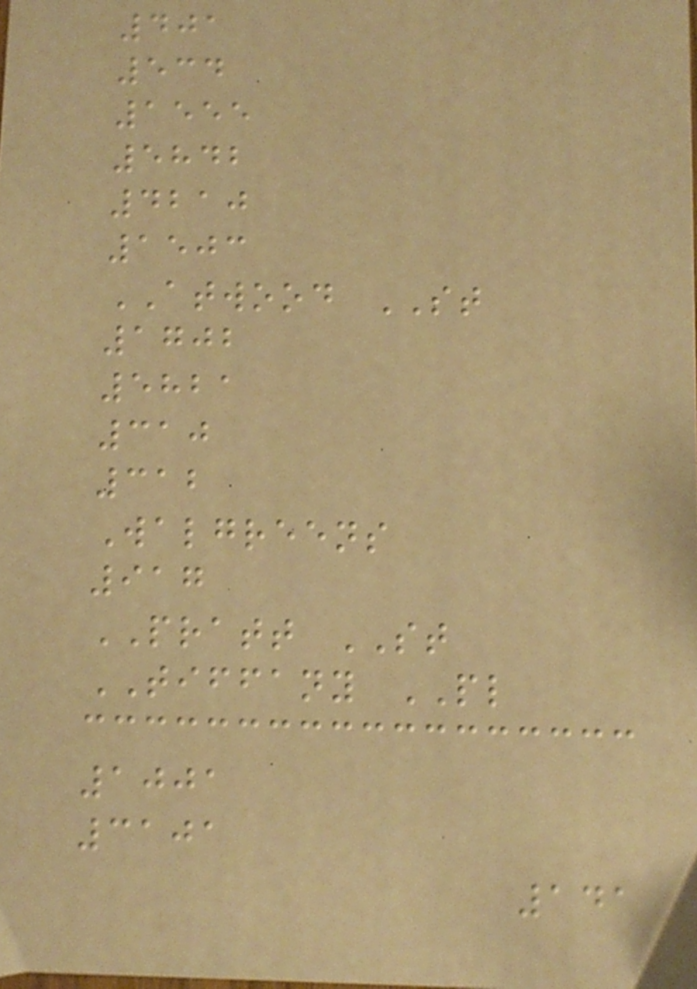401
534
1555
5842
4210
1503
ATWOOD ST
1702
5821
310
312
Walgreens
917
PRATT ST
TIFFANY PL
1001
3101
141
